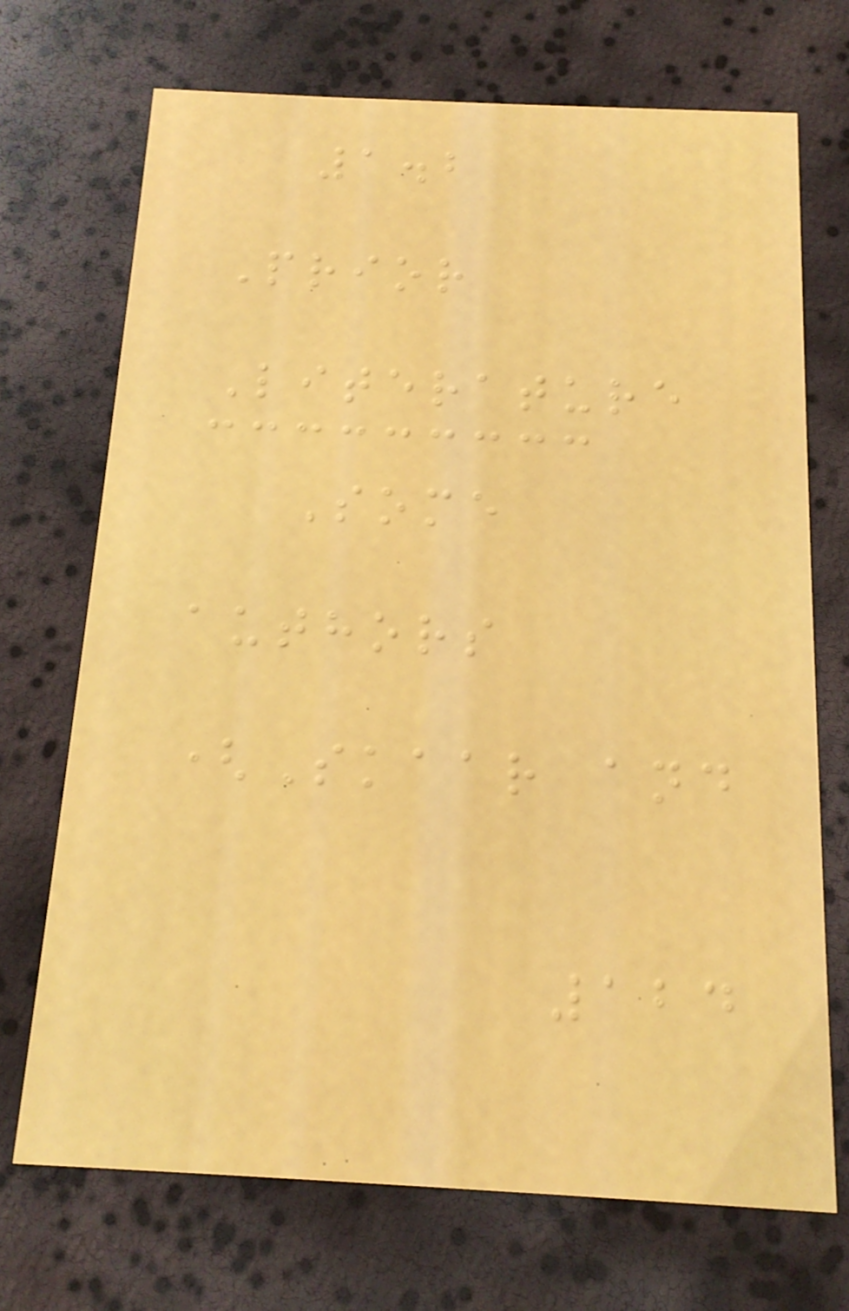1.2
Prior
Literature
Some
authors
(Skaar and
124
